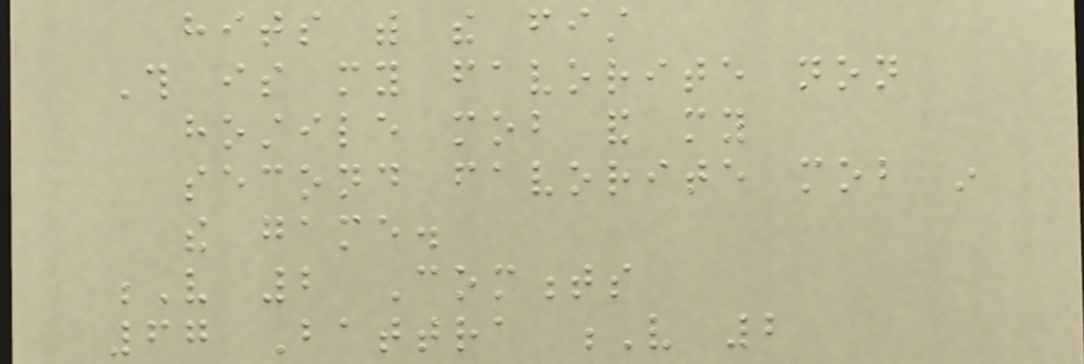hits with the fist
This is my favorite non
hostile mob and my
second favorite mob in
the game.
V 2 Comments
67 Battra V 2
